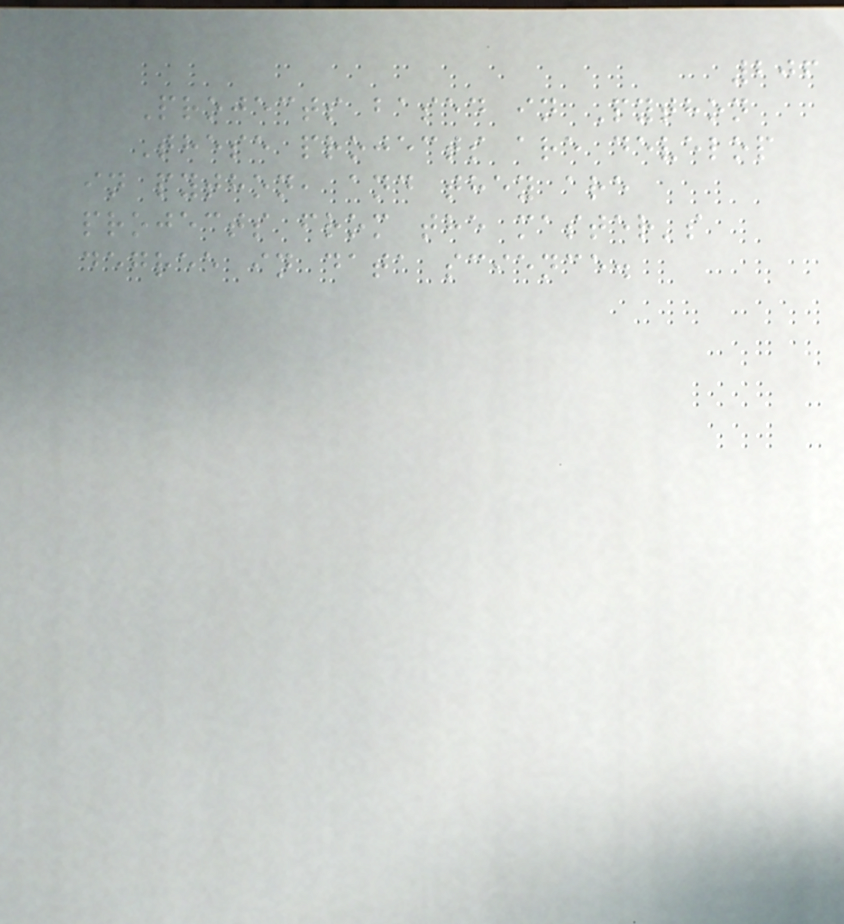206
Projects based in Python
These projects are develop
in python, and they are
projects from the master's
degree in data science.
